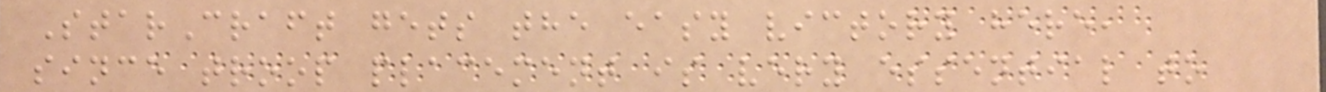StarCraft gets the easy victory here,
since troop placement is very essential to
